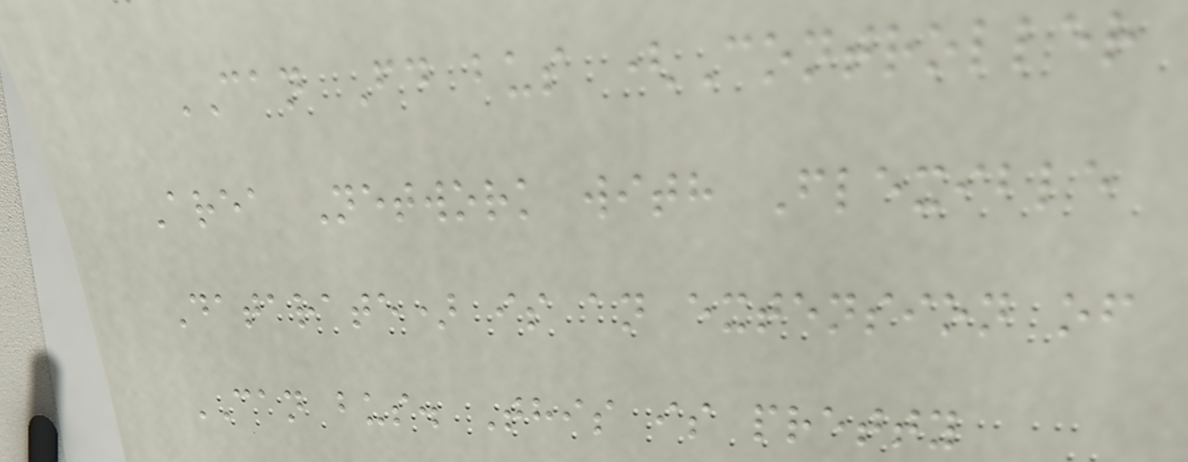CAN Fd bus (Controller
Area Network with Flexible
Datarate) is an extension of
CAN bus. This is pretty
